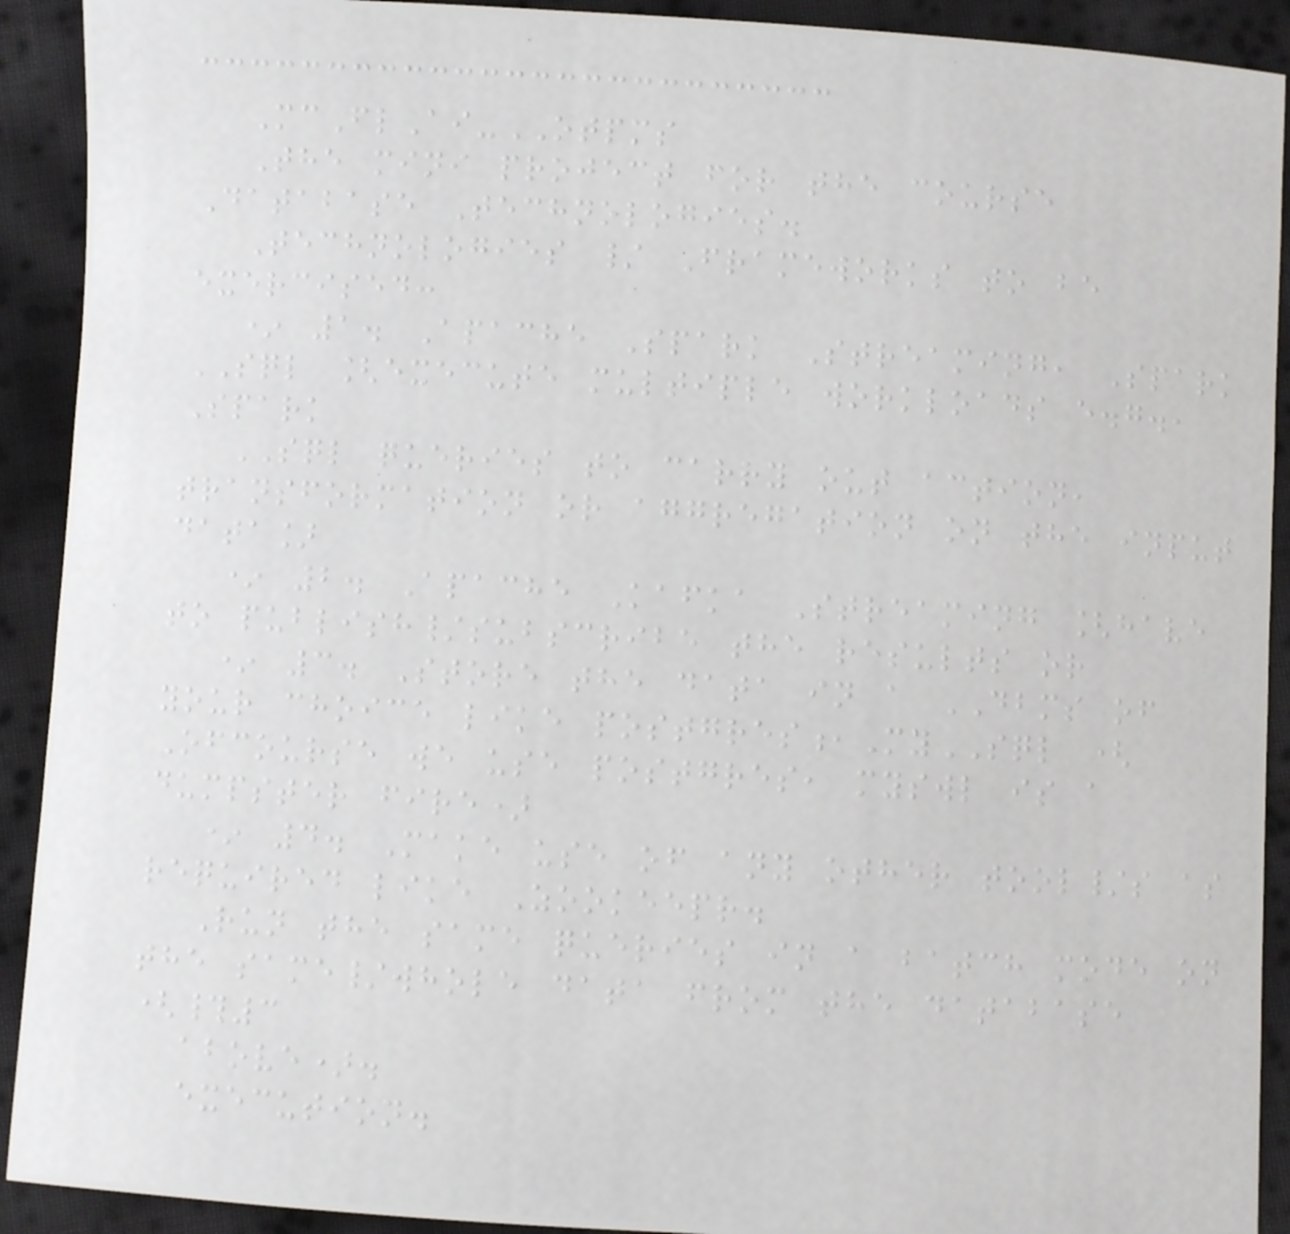McFlAi-OTPMS
The mini project for the course
Database Technologies.
Technologies / Frameworks to be
exercised:
* 1. Apache Spark Streaming, Spark
SQL [execute multiple workloads e.g.,
Spark
SQL queries to carry out action,
transformation or aggregation on the input
data]
* 2. Apache Kafka Streaming [have
to publish/subscribe the results or
* 3. Store the data in a DBMS of
your choice like postgres,MySQL (
Ofcourse we use postgres, myswl is a
dumpster fire)
* 4. Make use of any other tool/s as
required like Zookeepr.
Run the same queries in a batch mode on
the same/whole data from the database
(#3
above).
execution.
